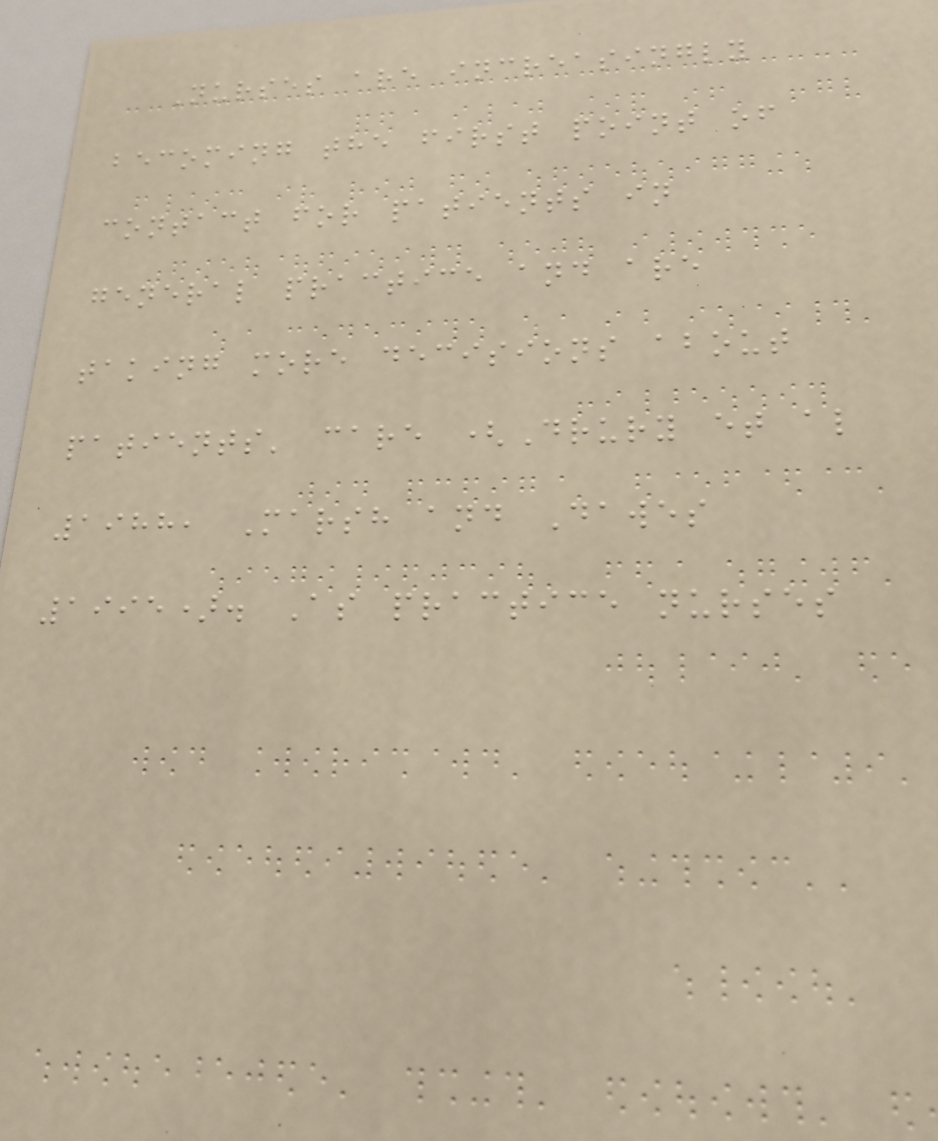Nurses are increasingly
becoming the first point of
contact for patients in
general practice and are
taking more decisions about
patients' care (Drury et al
1988, Marsh and Dawes
1995). As practice nurses
